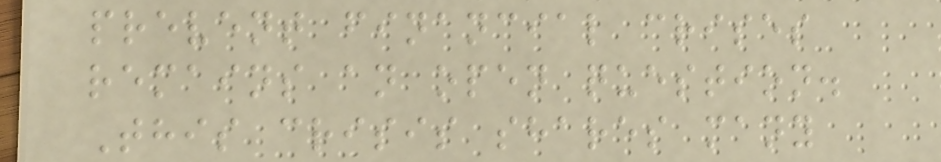prevent financial crises
remains an open question.
This crisis shares many
